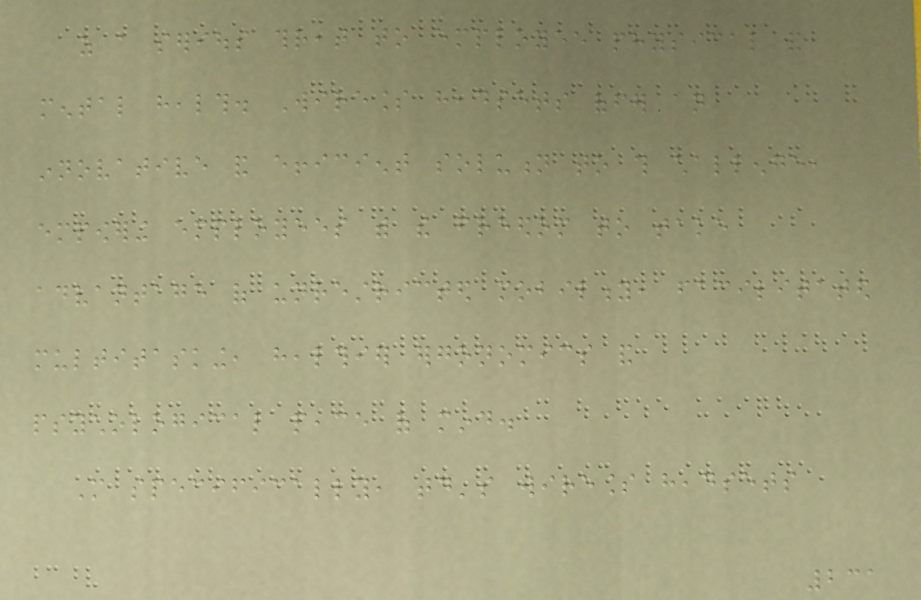as a serious threat to employee physical and
mental health. Wireless headsets offer an
innovative and efficient solution to this challenge,
empowering employees with the freedom to take
advantage of unrestricted mobility, facilitated
multitasking, healthier ergonomics and
psychological peace of mind.
More specifically, today's wireless headsets
231
